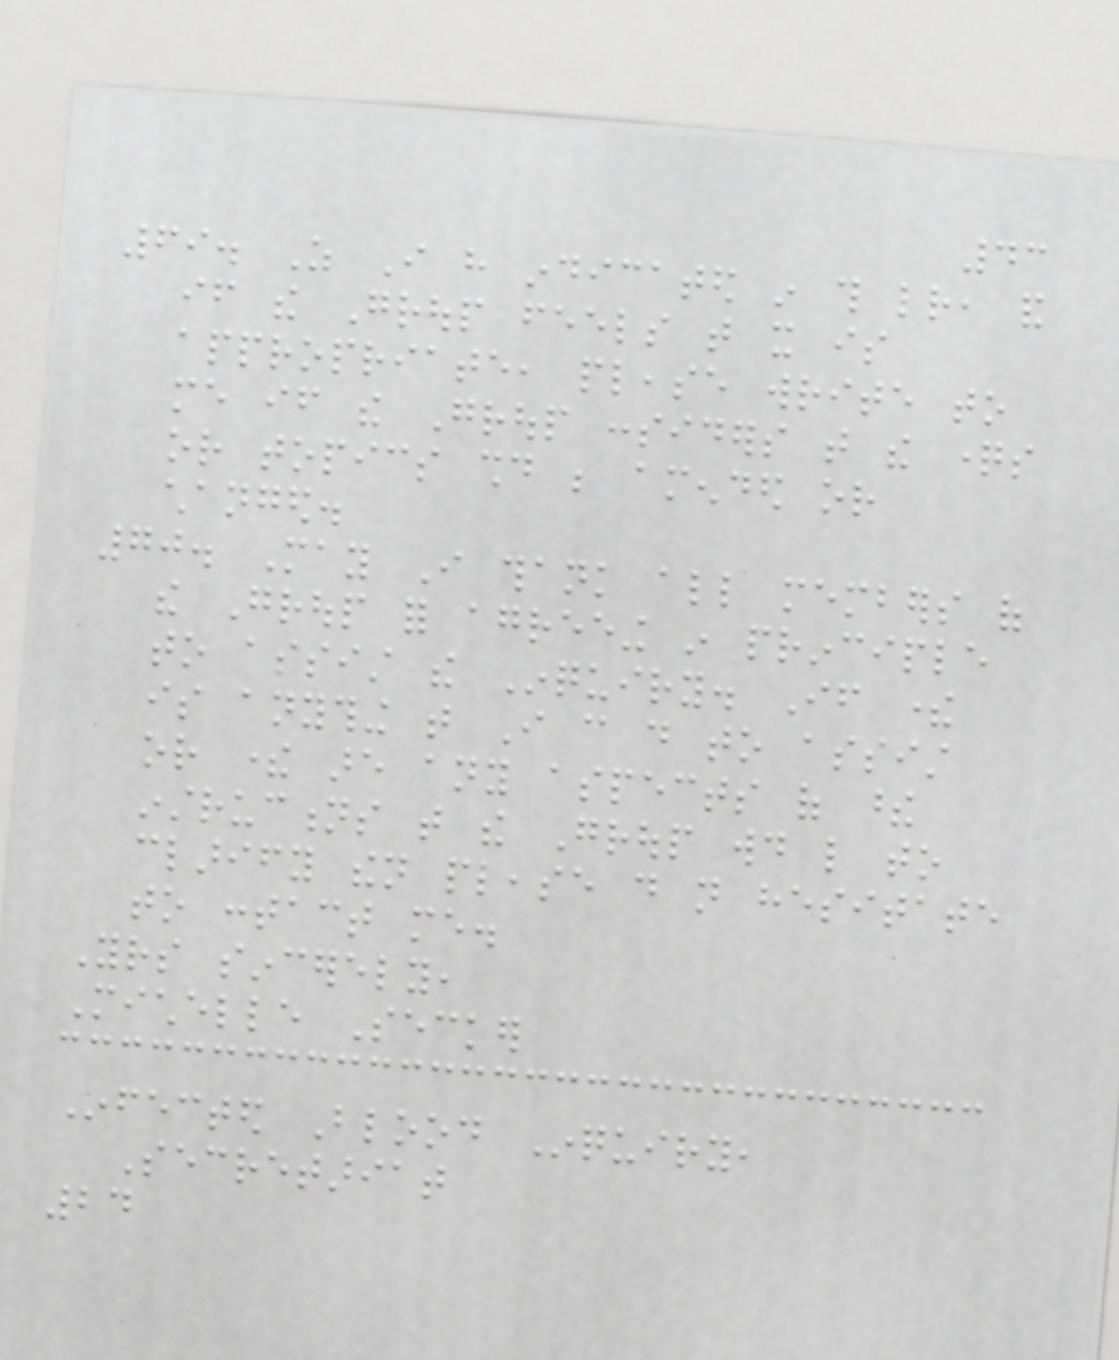43
69. As I have indicated in this letter, and
if the Group feels that it is
appropriate, please write to
me if the Group considers that the questions
or topics should be amended or
changed.
70. May I thank all members of
the Group for agreeing in principle
to assist the Inquiry. If there
is anything that I can do to assist
or there are any aspects of these
instructions that the Group would like to
clarify then please do not hesitate
to contact me.
Yours sincerely,
Michelle Secker
Infected Blood Inquiry,
Secretariat
24
